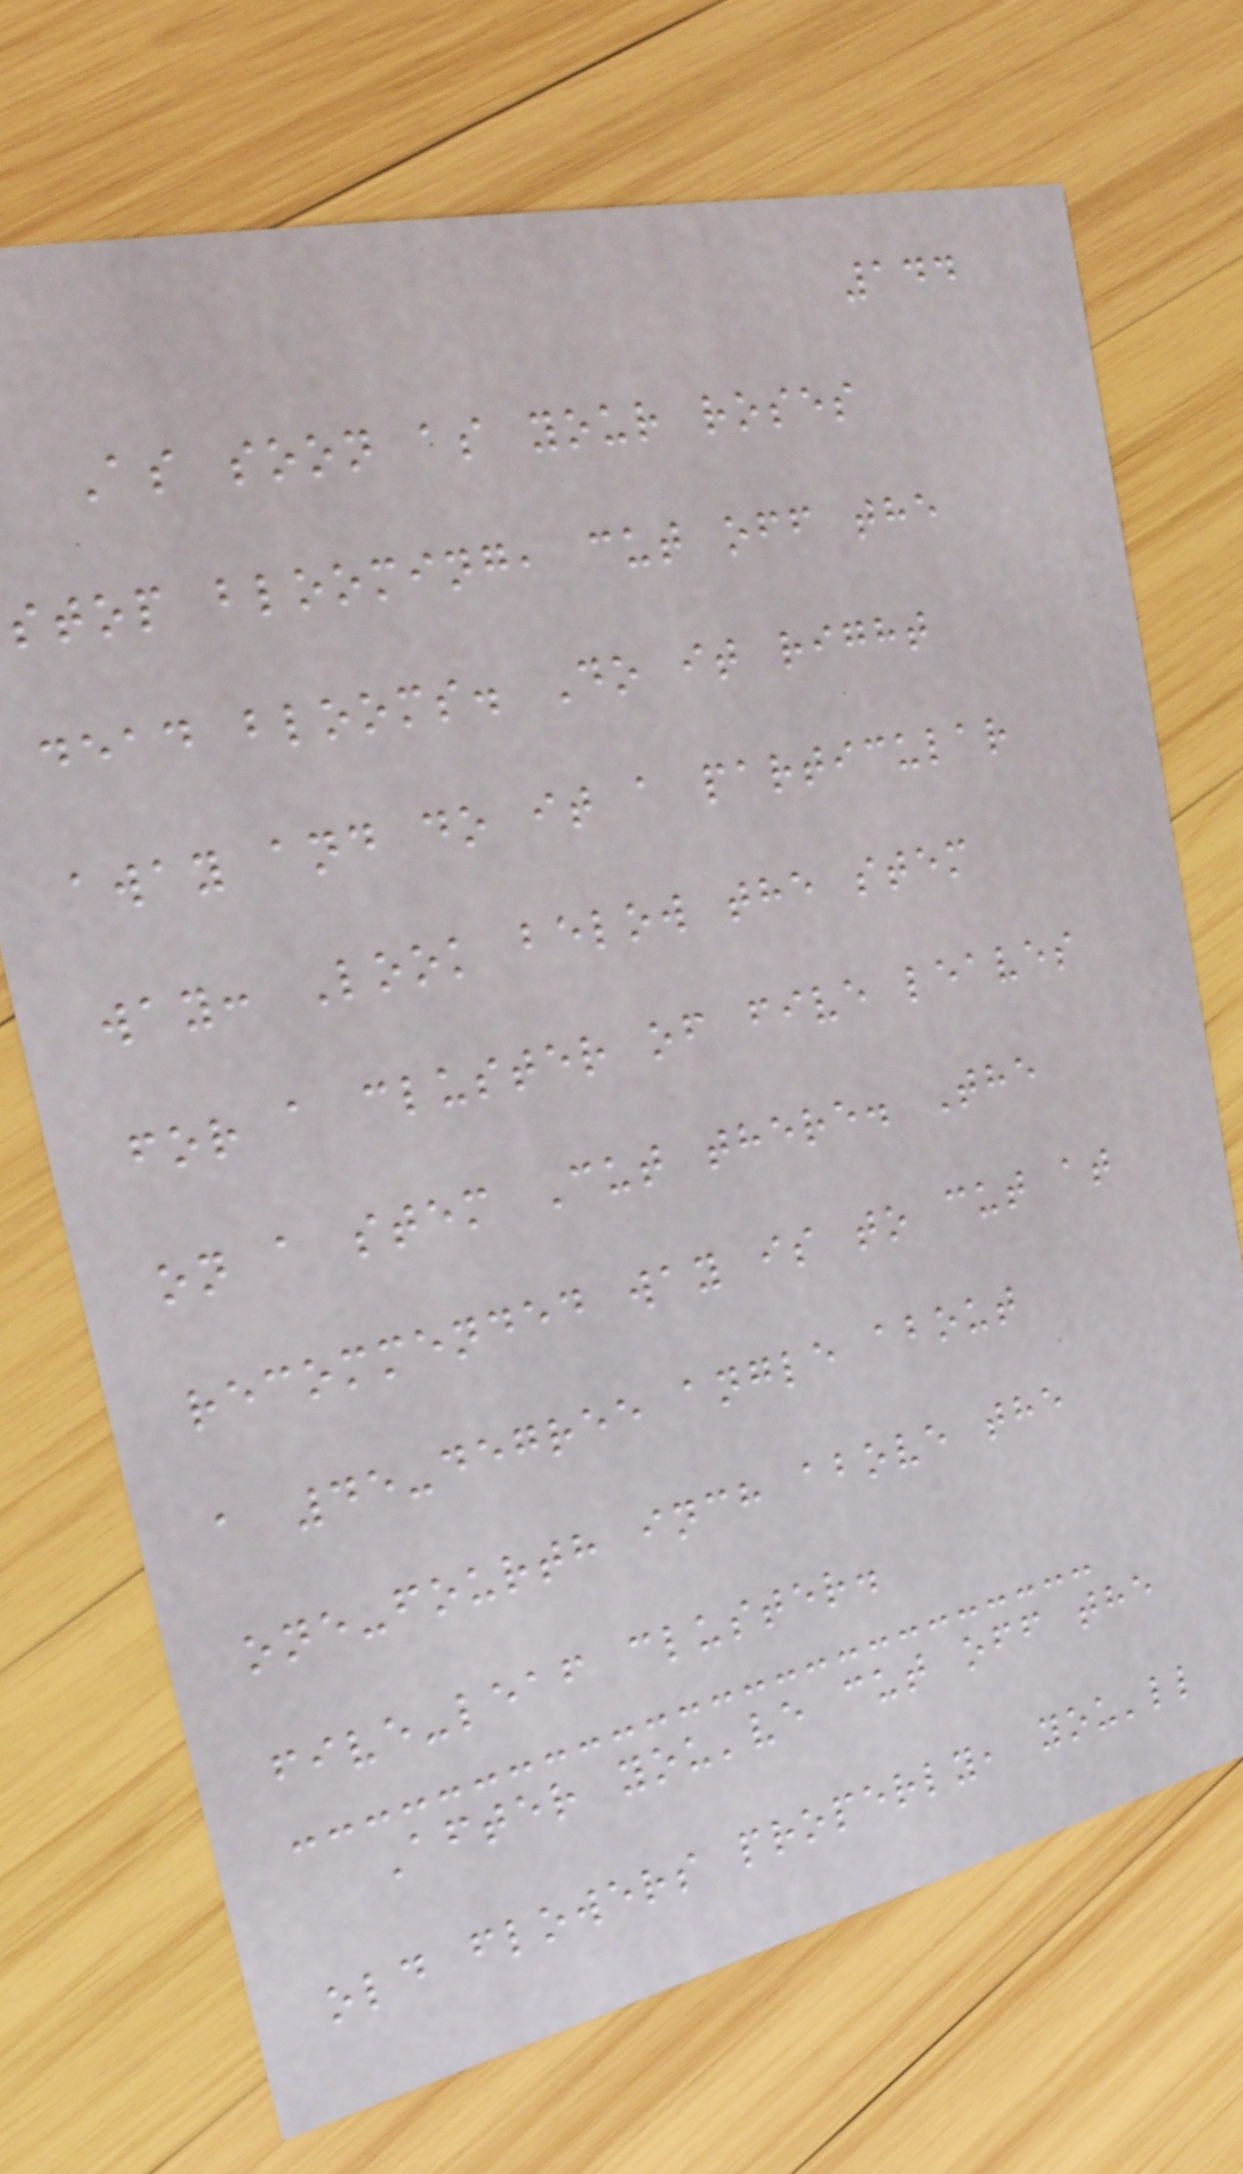144
As soon as your roses
stop blooming, cut off the
dead blooms. Do it right
away and do it a particular
way: Look below the stem
for a cluster of five leaves
on a stem Cut there. The
recommended way is to cut at
a 45-degree angle about
one-fourth inch above the
five-leaf cluster.
After you've cut off the
old flowers properly, you'll
